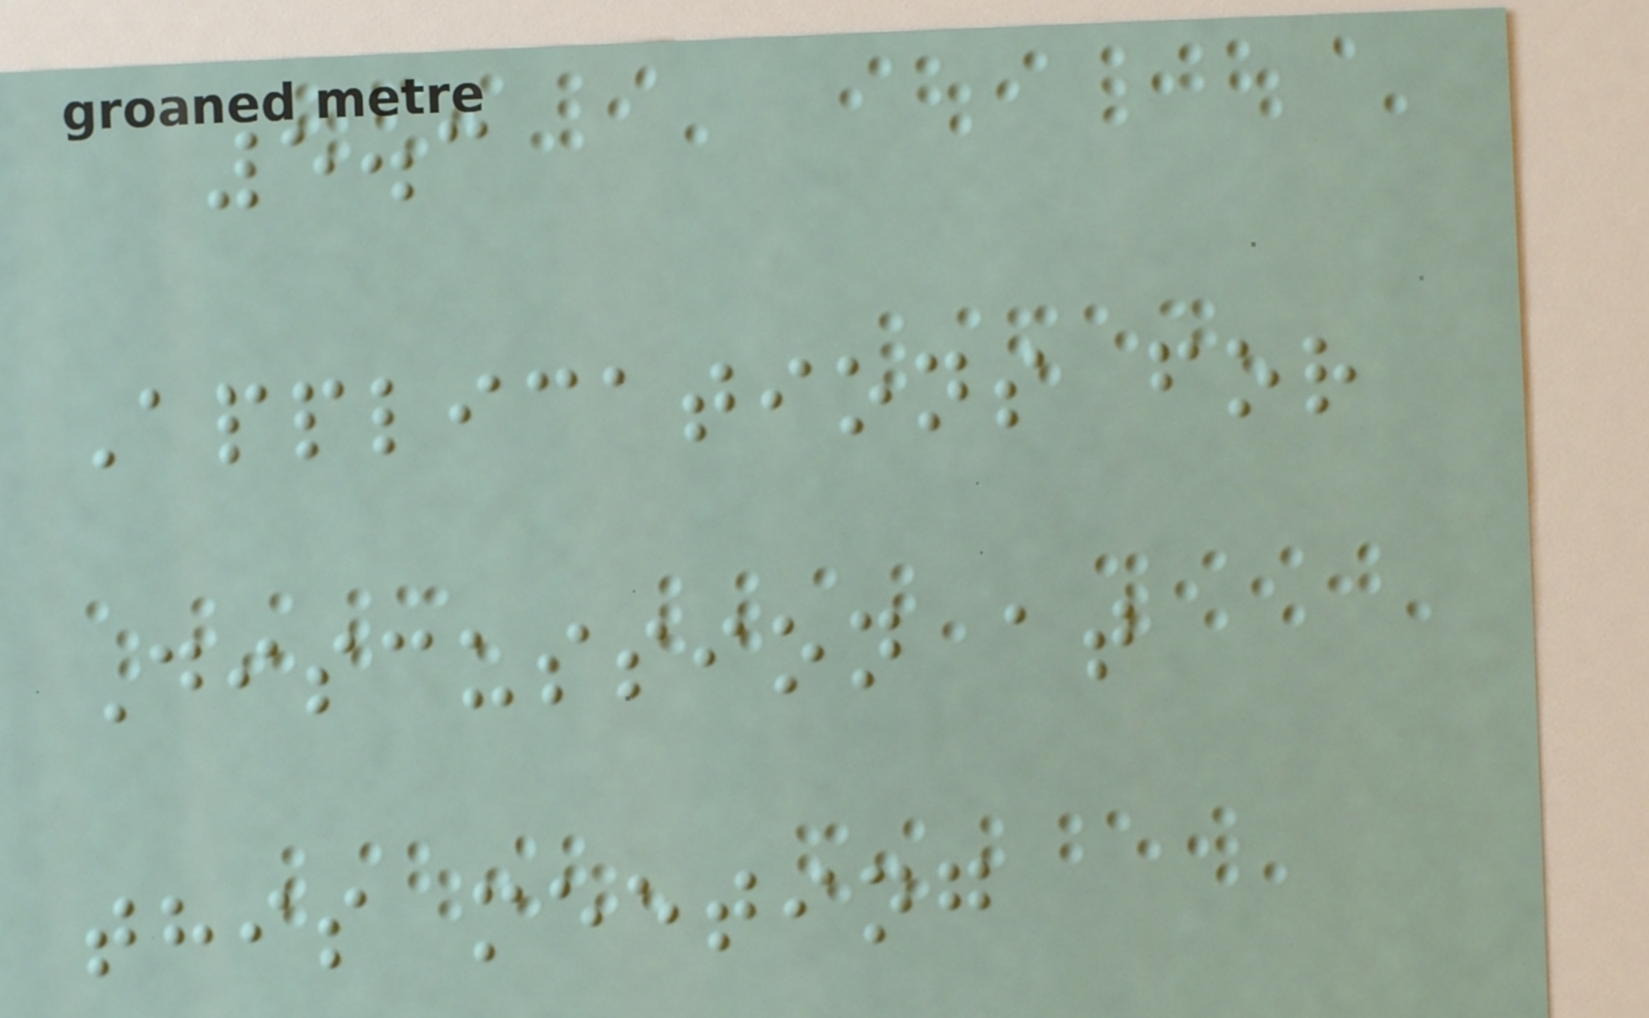5.3
Applications for
Discussion at
this meeting
